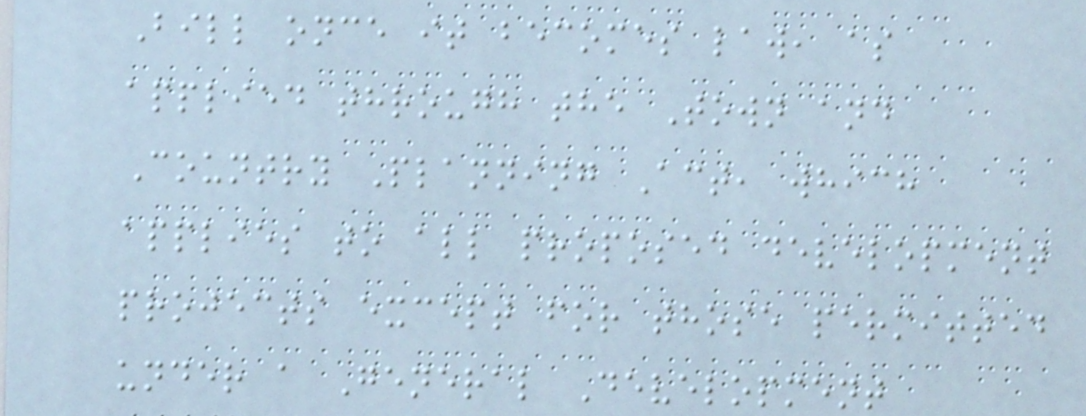Bill once it becomes law, as
applied through the Town and
Country Planning Act, which
applies to all proposed development
projects except for those permitted
under a General Development
